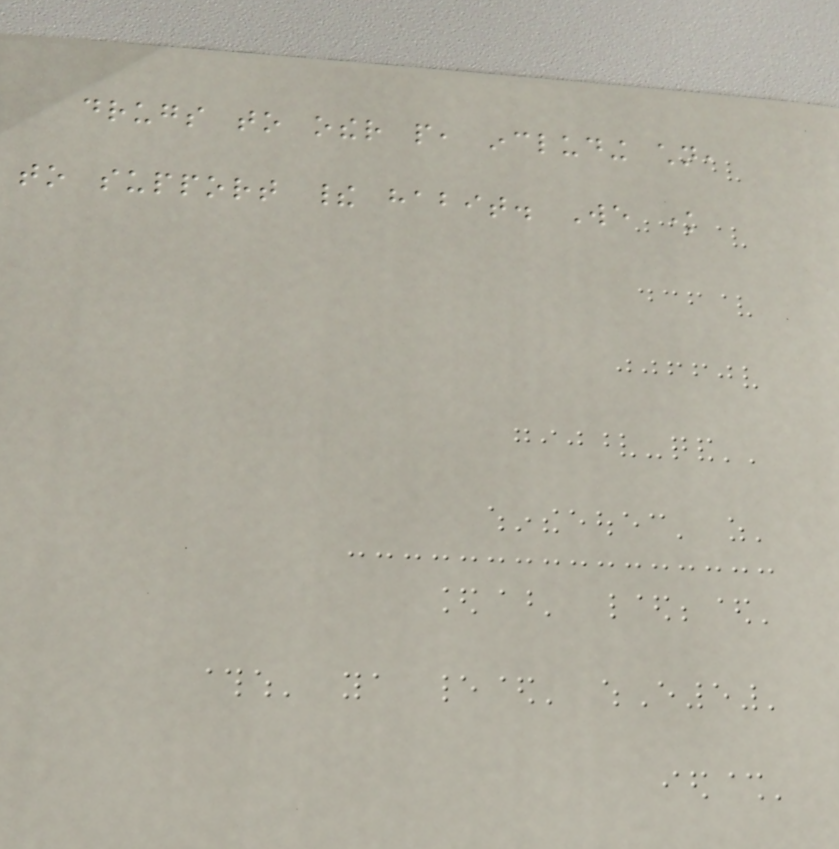drugs to other people, including children,
to support their habit. We know
